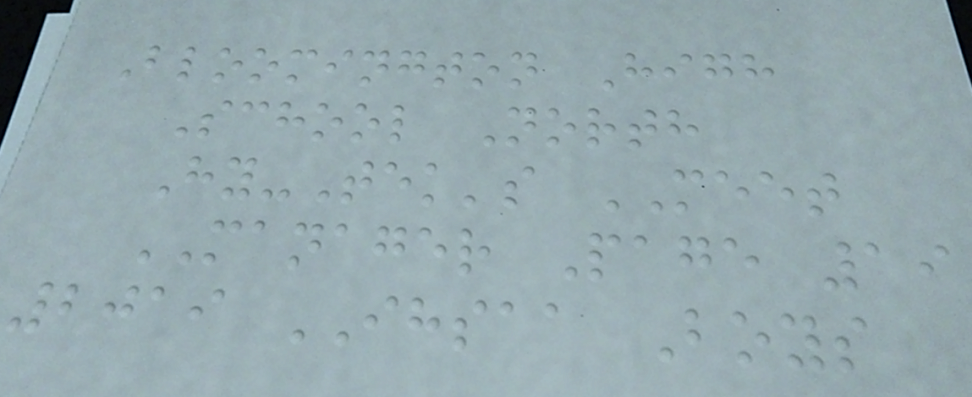Bloomington High
School North
Hy-Tek's MEET
MANAGER Page 19
2019 IHSAA Boys
